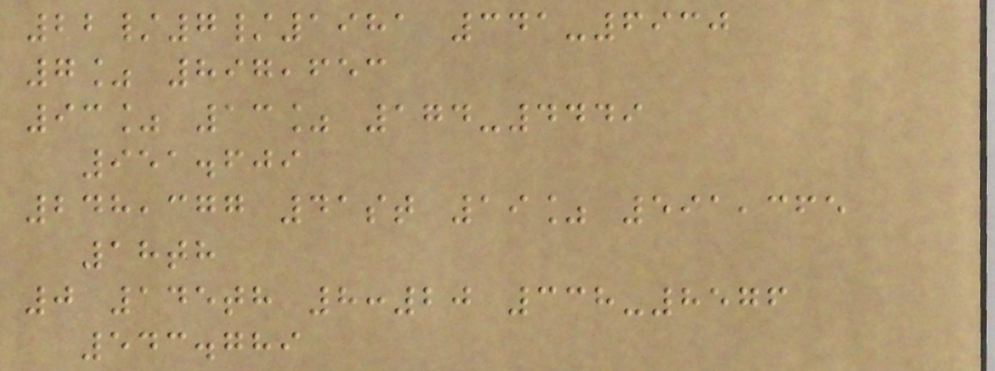22/7/1981 341-6930
7% 897,653
93% 13% 174-4449
951.609
248,377 41st 19% 591,365
18th
0 145th 8:20 338-8576
543.789
